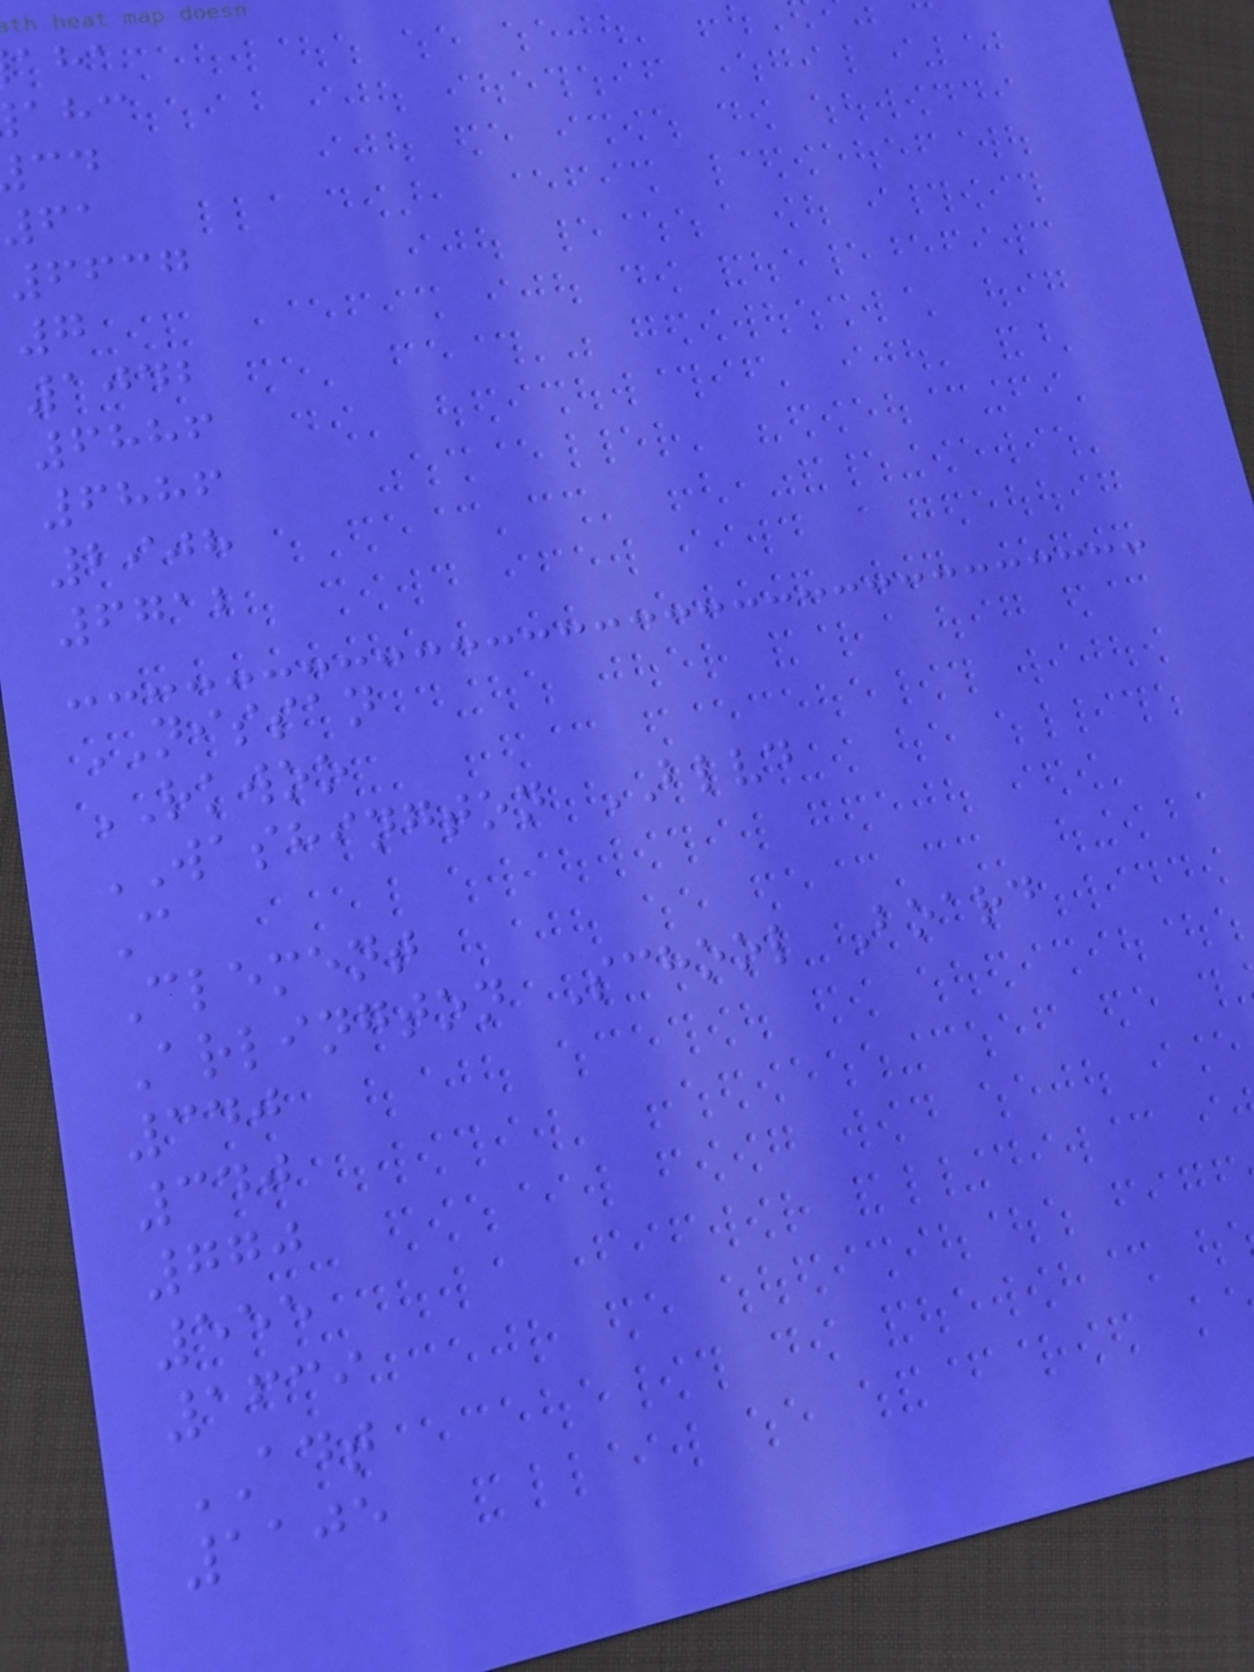61
6637
7
1042
6886
6886
2908
6712
NISSAN
RKWOO
WASHINGTON BLVD
C
Clement
Arlington School Board
340
340
770
555
1639
ADT
1105
